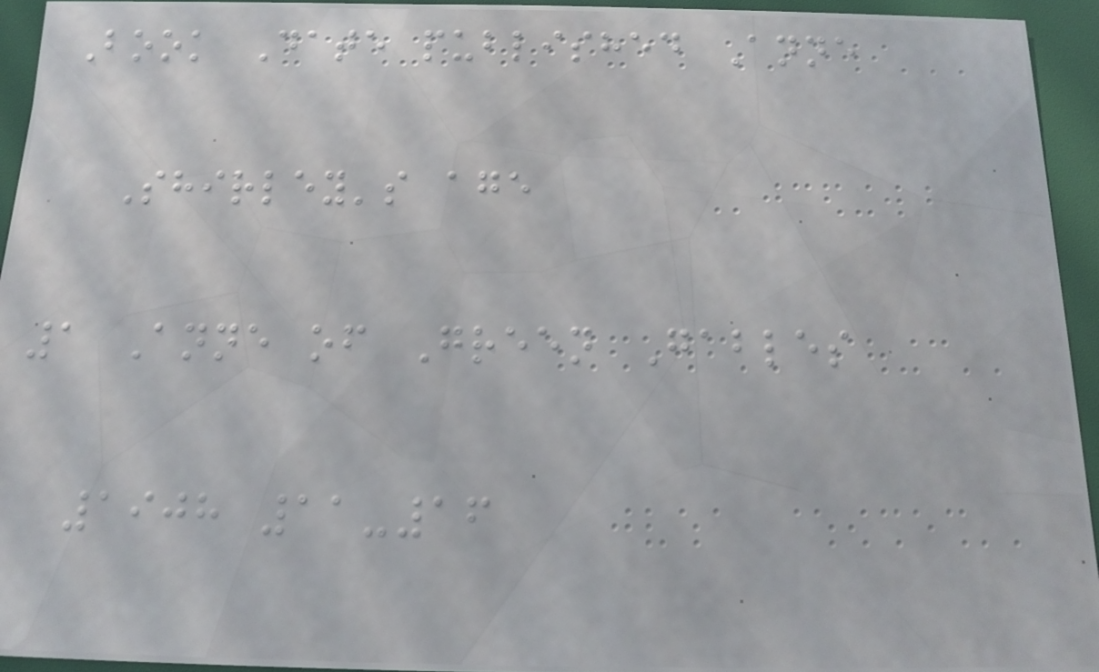Book Date published Anne
Shirley's age
1 Anne of Green Gables
1908 11-16
